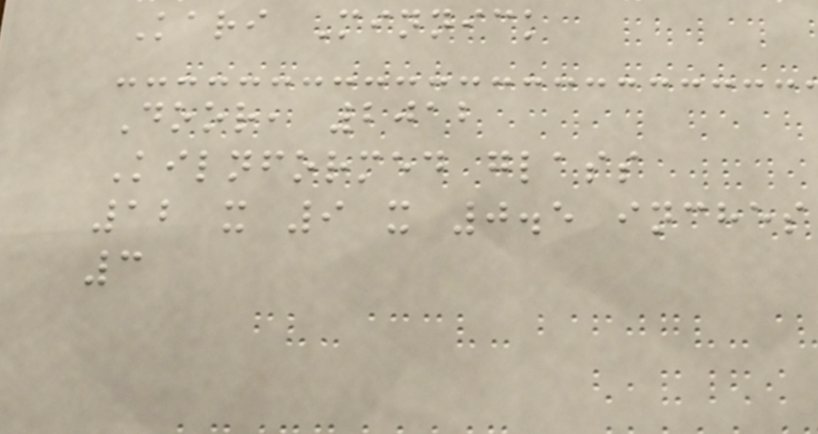Kari Minnick
Door, 2012
Kilnformed glass
12 x 9 x 0.5 inches
3
